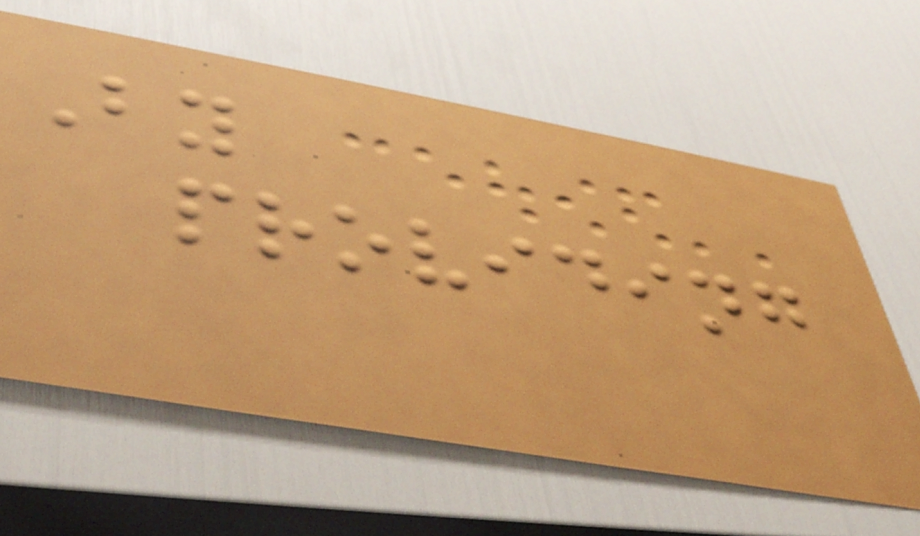By
providing
